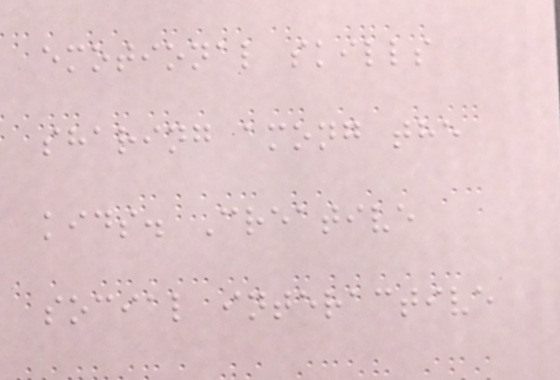emotional skills
sharing among the
kids. Creative
social interactive
